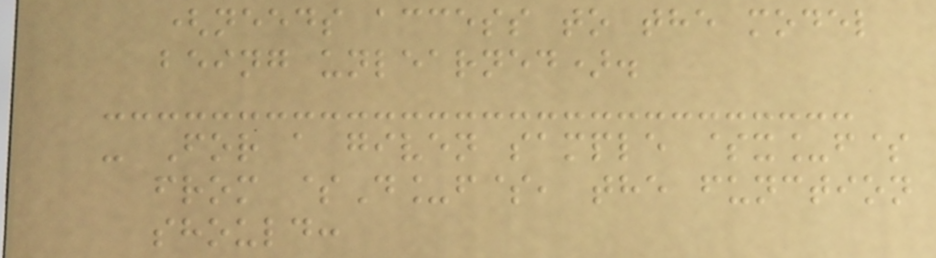(needs access to the model
being unlearned).
- For a given sample $x_f$
from $D_f$, the function
should:
